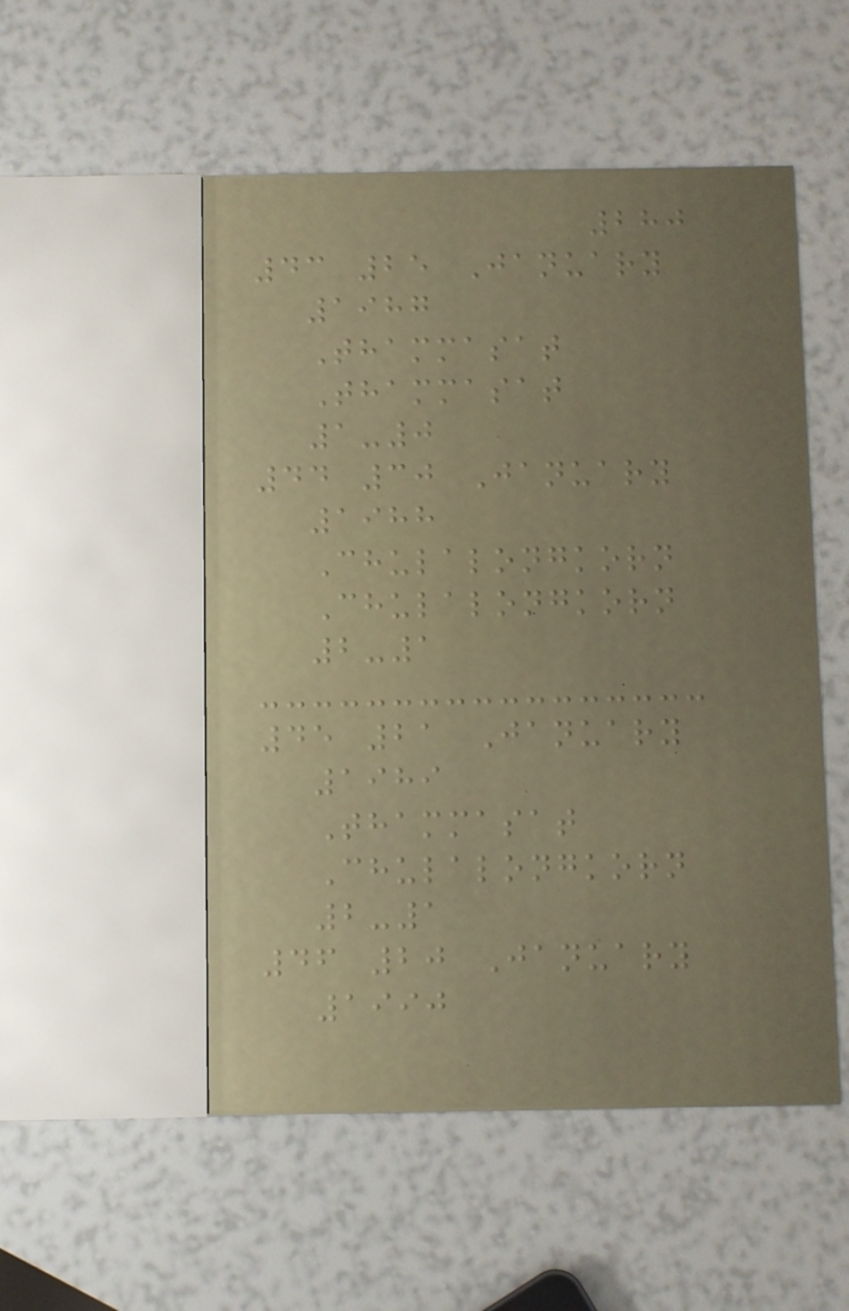280
43 25 January
1987
Thammasat
Thammasat
1-0
44 30 January
1988
Chulalongkorn
Chulalongkorn
2-1
45 21 January
1989
Thammasat
Chulalongkorn
2-1
46 20 January
1990
